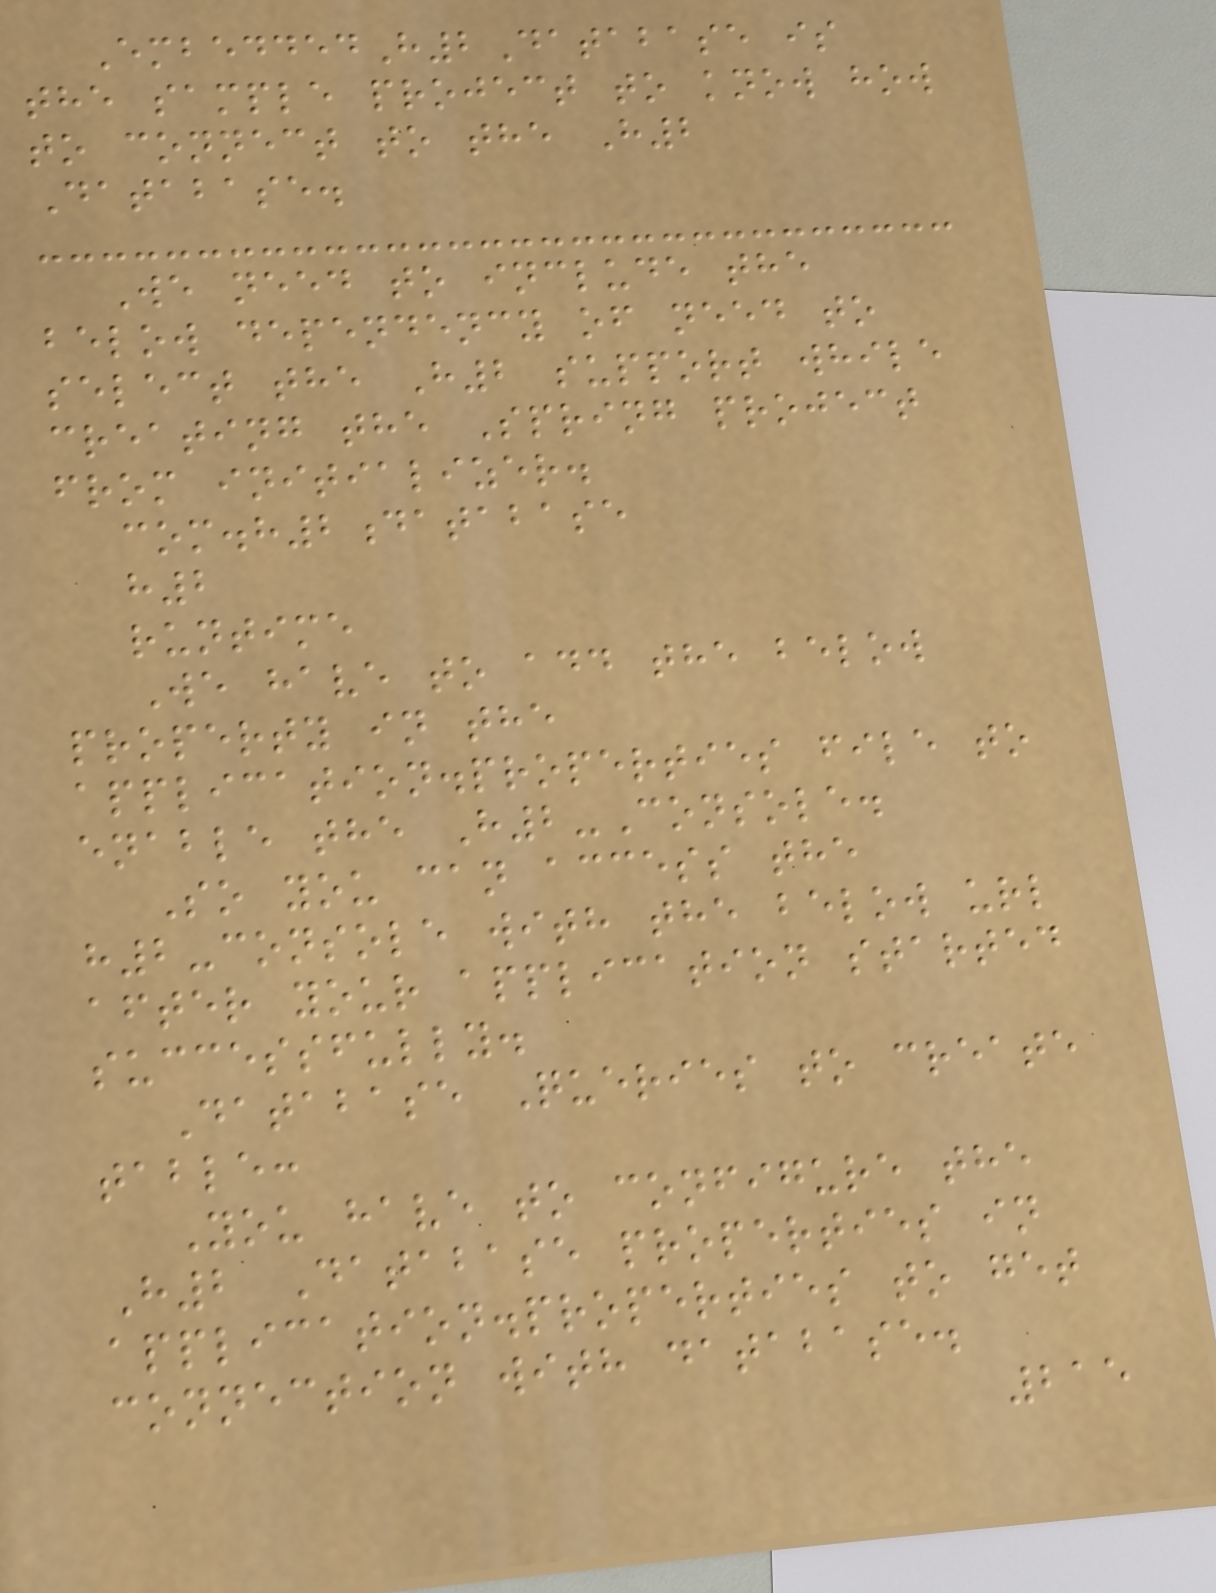EmbeddedH2Database is
the sample project to know how
to connect to the H2
Database.
We need to include the
below dependency of need to
select the H2 support while
creating the Spring project
from initializer.
com.h2database
h2
runtime
We have to add the below
property in the
application.properties file to
enable the H2-Console.
So you can access the
h2-console with the below url
after your application started
successfully.
Database Queries to create
table:
You have to configure the
H2 Database properties in
application.properties to get
connection with database.
215
